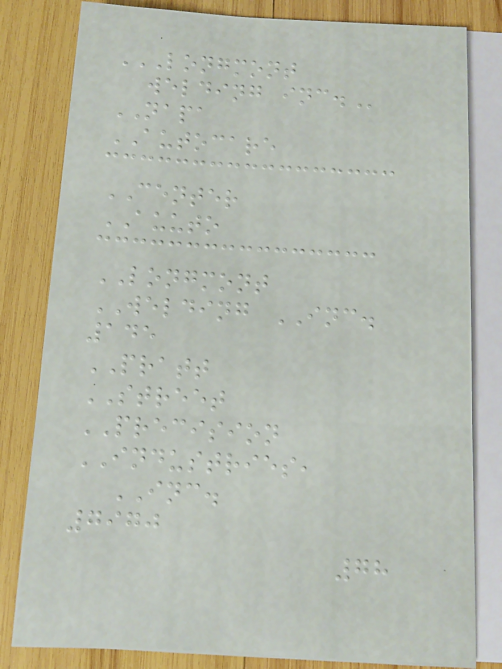LONGMONT
WELDING INC.
NAPA
AUTOCARE
CENTER
AUUTO
LONGMONT
WELDING INC.
145
PRATT
STREET
PRECISION
INDUSTRIES,
INC.
7970
78
